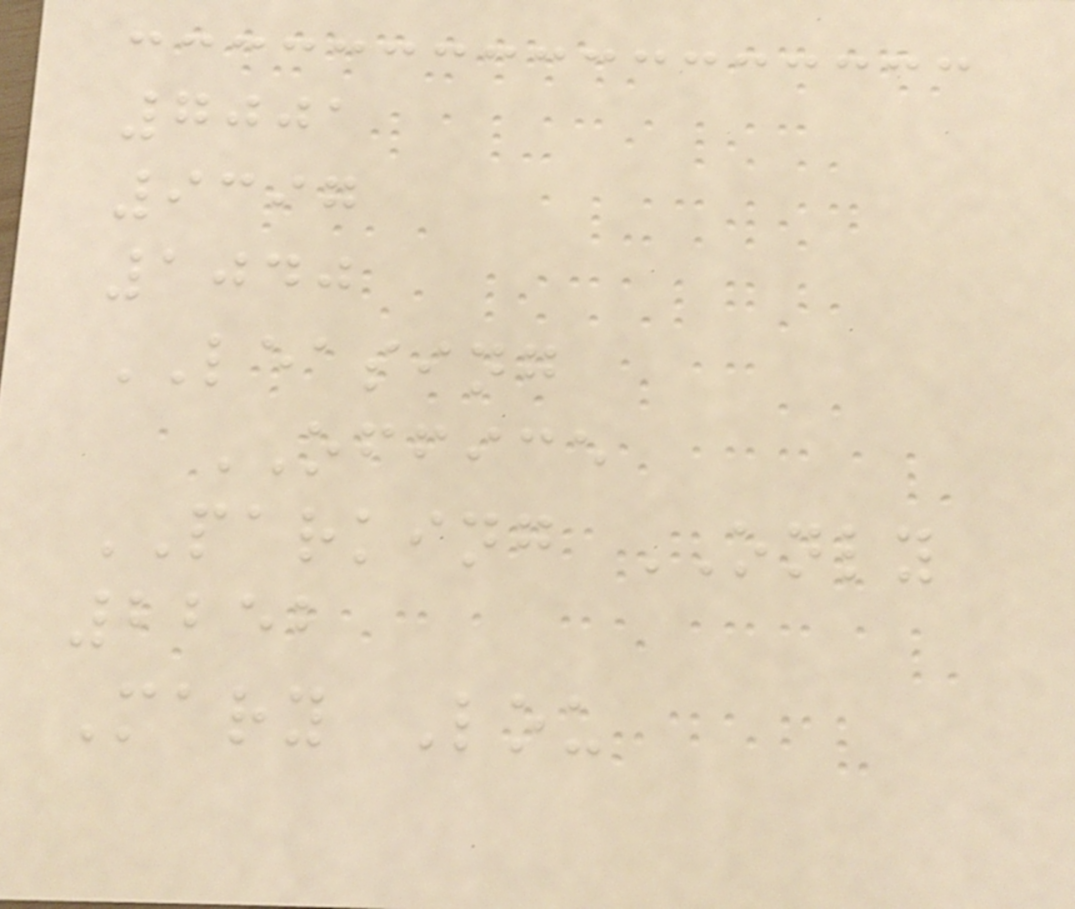7001
9397
1040
LEASING
OFFICE
PARKING ONLY
2252
Mary Lou
